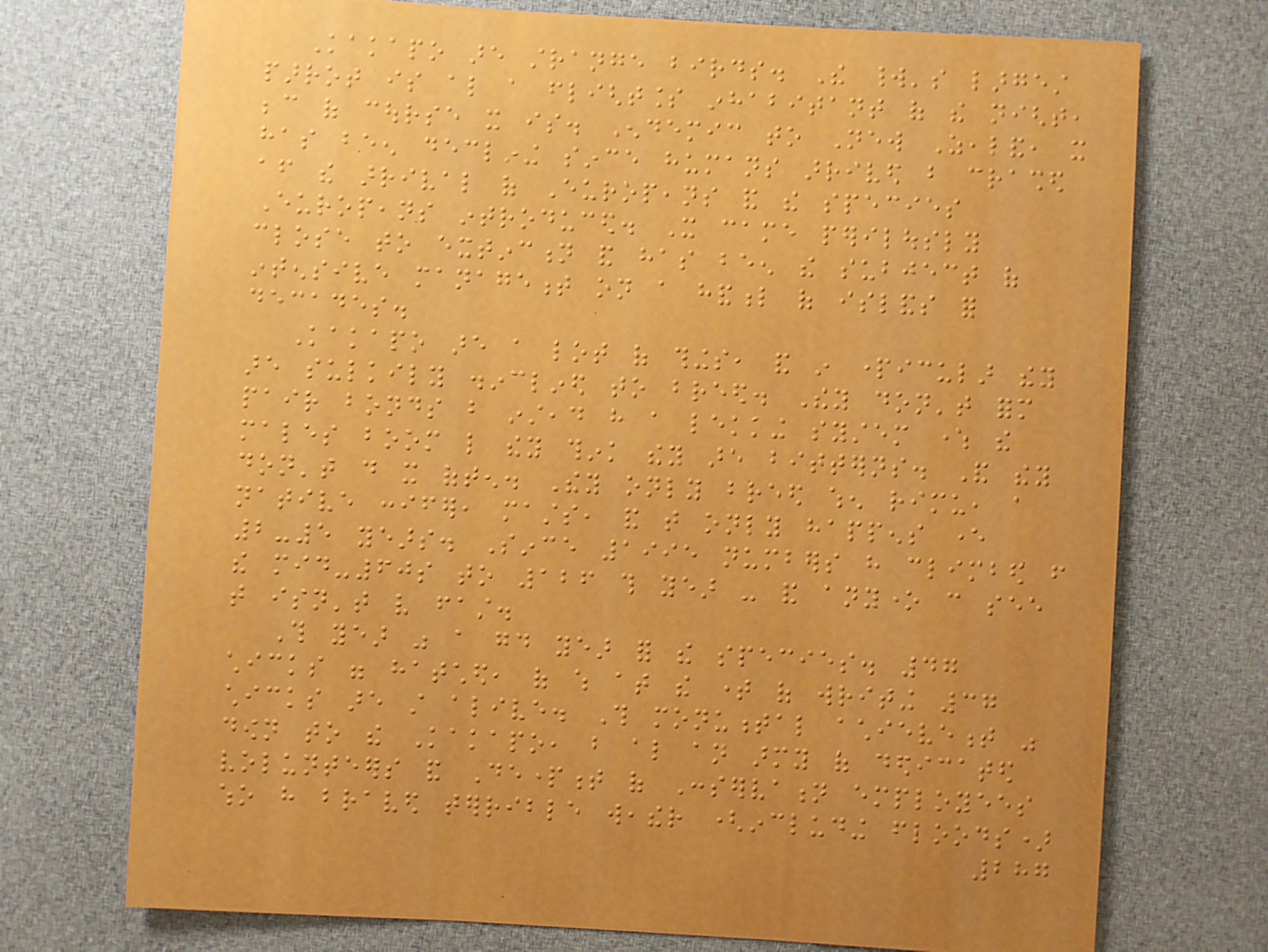Kakapo are strange birds. The world's largest
parrot is also a flightless inhabitant of the night,
because of course it is. Endemic to New Zealand, it
has been declining since humans arrived but crashed
after the arrival of Europeans and the species
Europeans introduced. It came perilously
close to extinction and has been the subject of
intensive management on a handful of islands for
decades.
Kakapo are a lot of things, and in particular they
are sulkily disinclined to breed. They don't form
pair bonds but instead have a lekking system where the
males boom like they think they are bitterns. And they
don't do it often. They only breed when rimu, a
native conifer, masts, and that only happens ever
2-5 years. Since 1995 numbers have climbed from
the mid-60s to 126 this year - and anyone can see
that isn't very fast.
This year was a good year for the species. 47
chicks were hatched, of which at the time of writing 37
chicks are still alive. This monumental achievement was
down to the Kakapo, but also an army of dedicated
volunteers and Department of Conservation employees
who have braved terrible weather (including floods)
287
